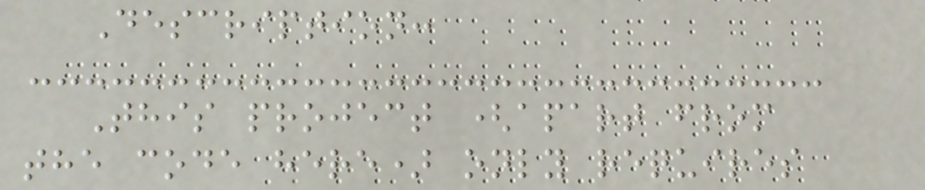Description:
This project (apart from
the code here) only requires
